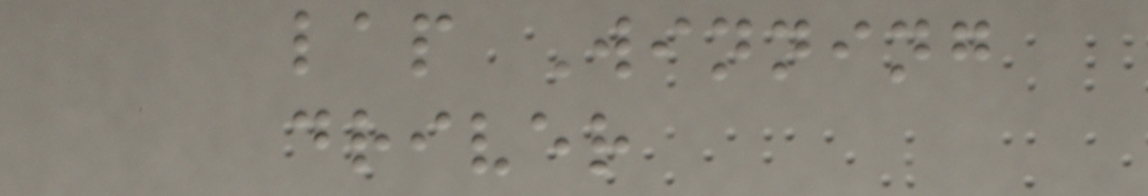lap Winning
driver
